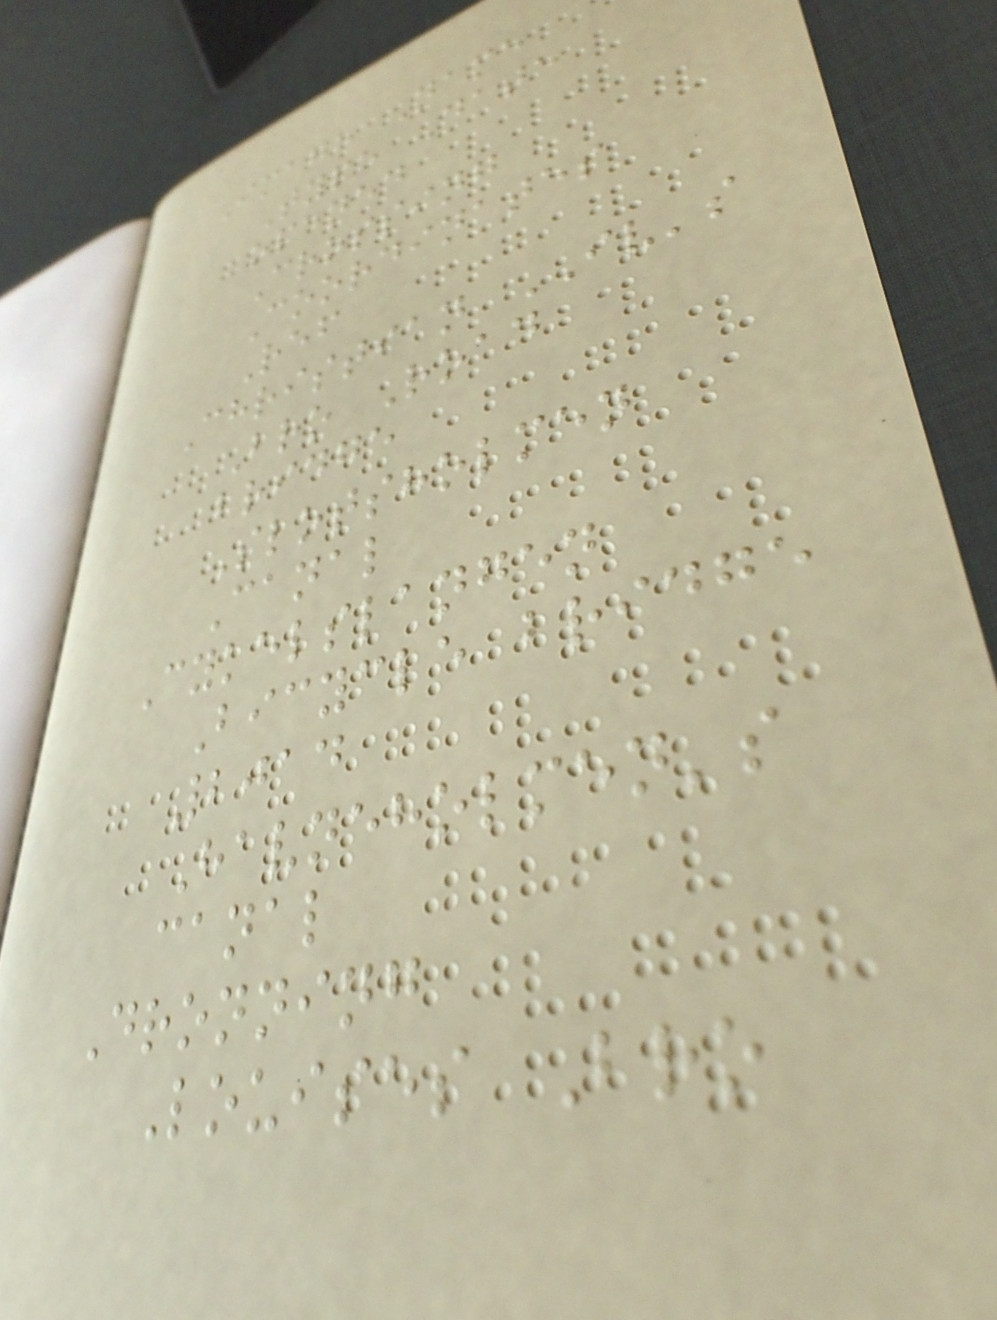Image Name
Type Date
opened
Crossing
Coordinates
Ref
Christian IV's
Bro Road
bridge
Slotsholmen
Canal
Cykelslangen
Bicycle bridge
2014
Havneholmen's
canal
Dronning
Louises Bro
